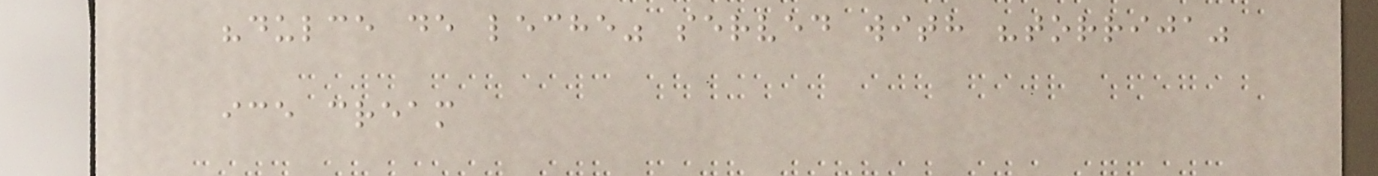"dulce de leche" served with "torrija"
ice cream
